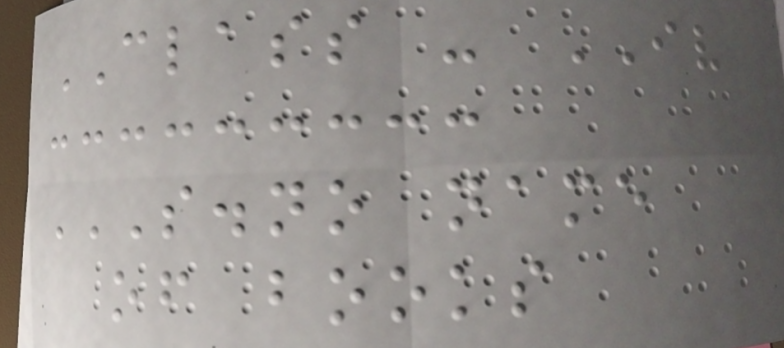CLASS - IV
S.NO NAME
OF BOOKS
